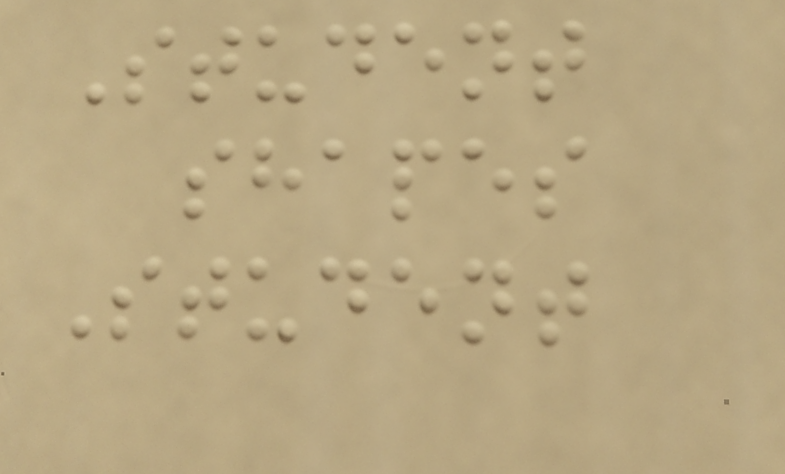Student
shapes
Student
